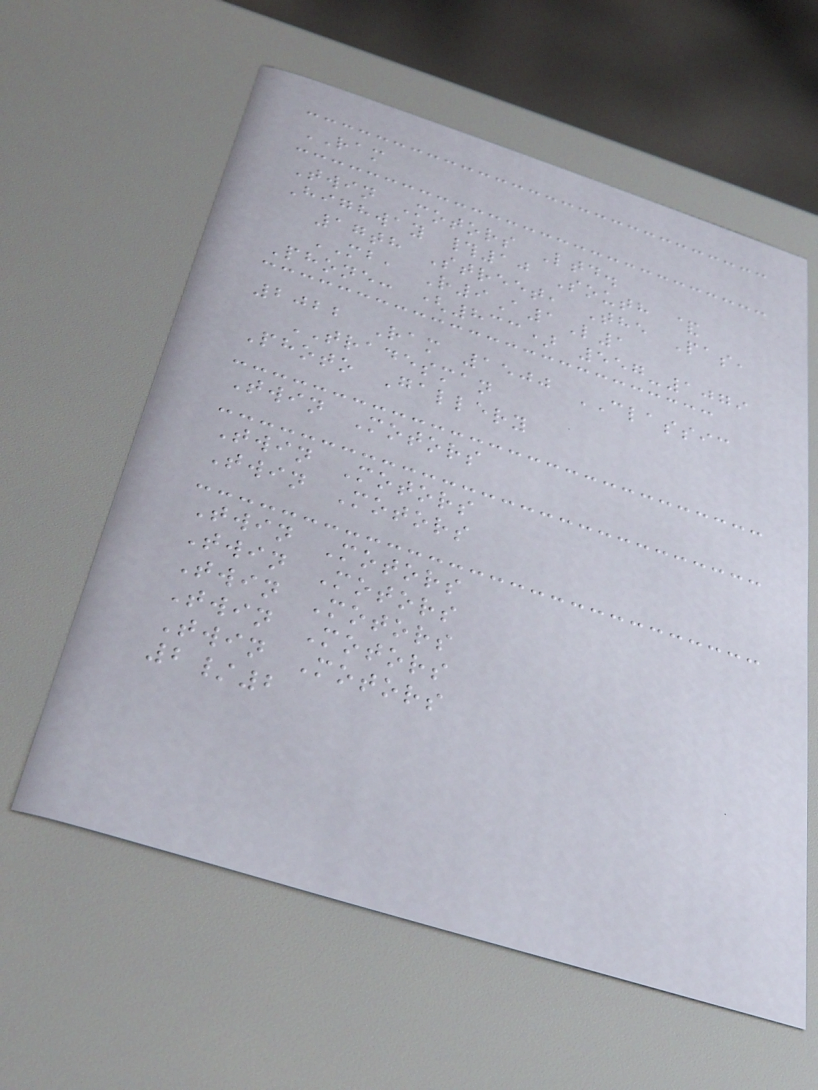RAM
Twin Motors Ltd.
Highway #10 South &
17th Street, The Pas,
MB, R9A1L1
Phone: (833) 557-1079
2022 Ram 1500 CLASSIC
TRADESMAN
Photo Gallery
Twin Motors
Twin Motors
Twin Motors
Twin Motors
Twin Motors
Twin Motors
Twin Motors
Twin Motors
2/2
